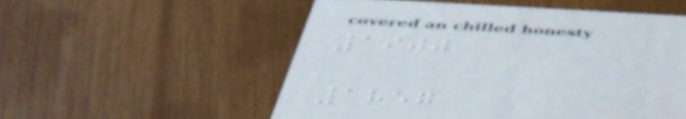1900
1857
